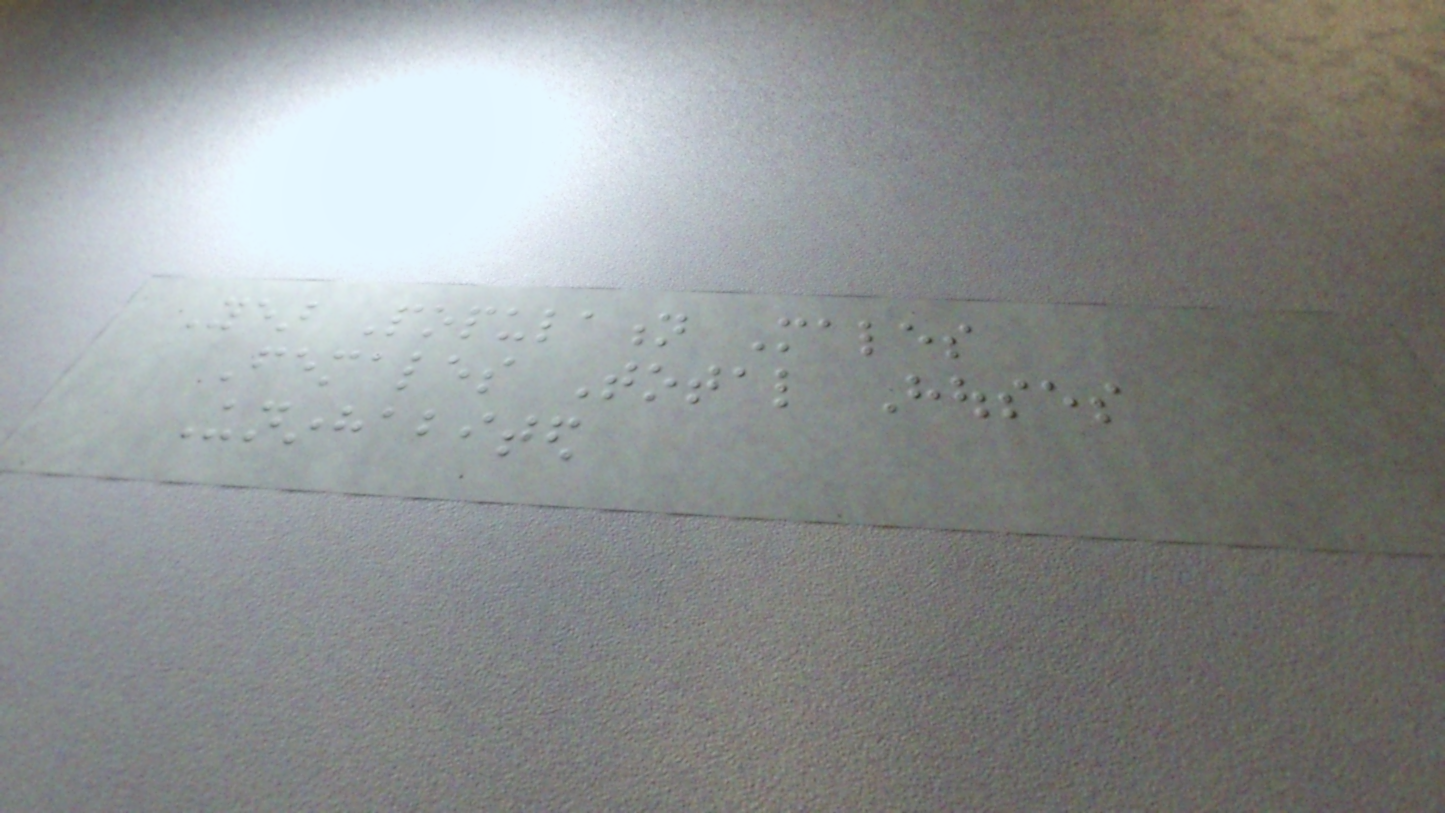Year Population Males
Females Total Houses
Uninhabited
